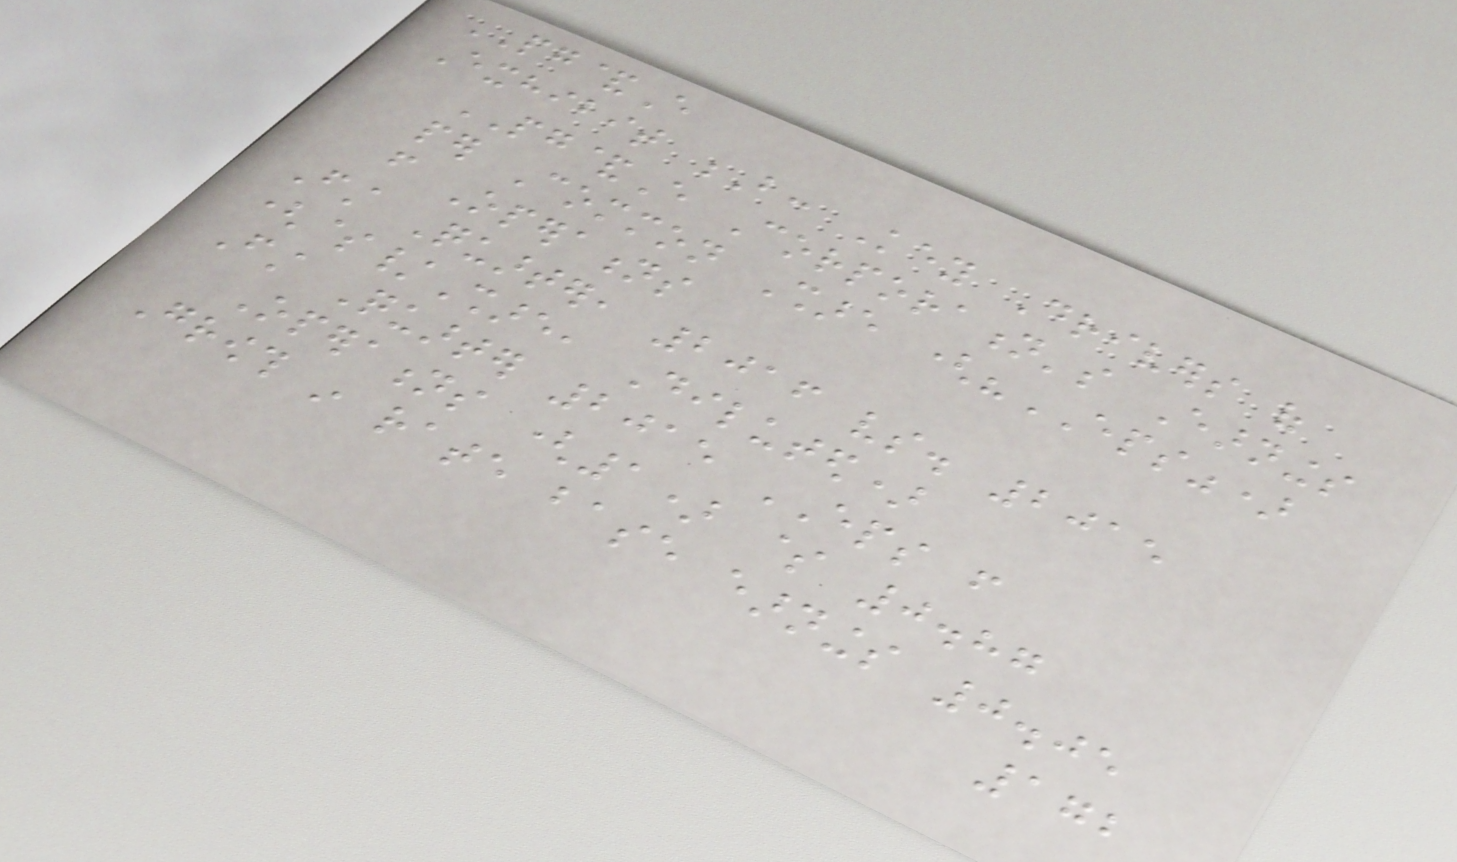PG&E
Exhibit B: Key Drivers of
PG&E Corporation's Earnings
per Common Share ("EPS")
from Operations
First Quarter, 2016 vs. 2015
($/Share, Diluted)
First Quarter 2015 EPS from
Operations (1) $ 0.87
Growth in rate base earnings 0.05
172
